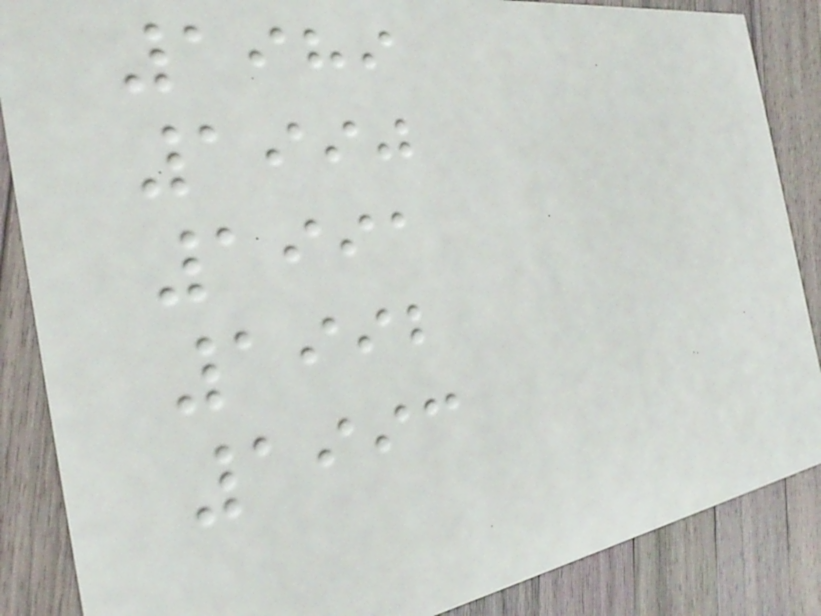1989
1990
1991
1992
1993
